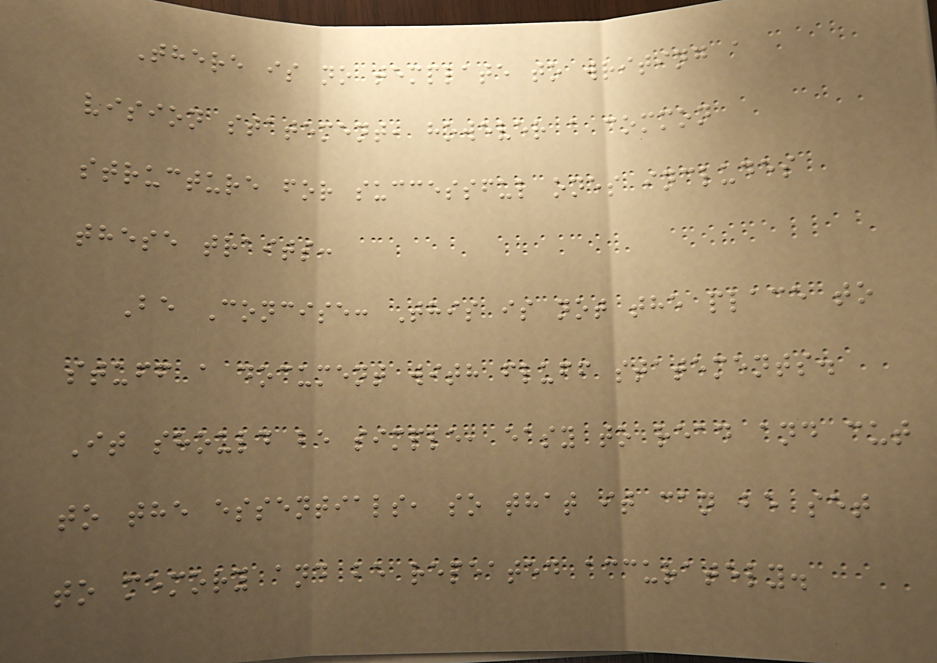There is no template to writing a
vision statement, however a common
structure for successful ones includes
these traits:
Be Concise: This is not the place to
stuff a document with fluff statements.
It should be simple, easy to read and cut
to the essentials, so that it can be set
to memory and be repeated accurately.
